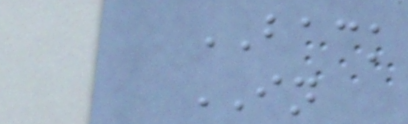BACK
IN
